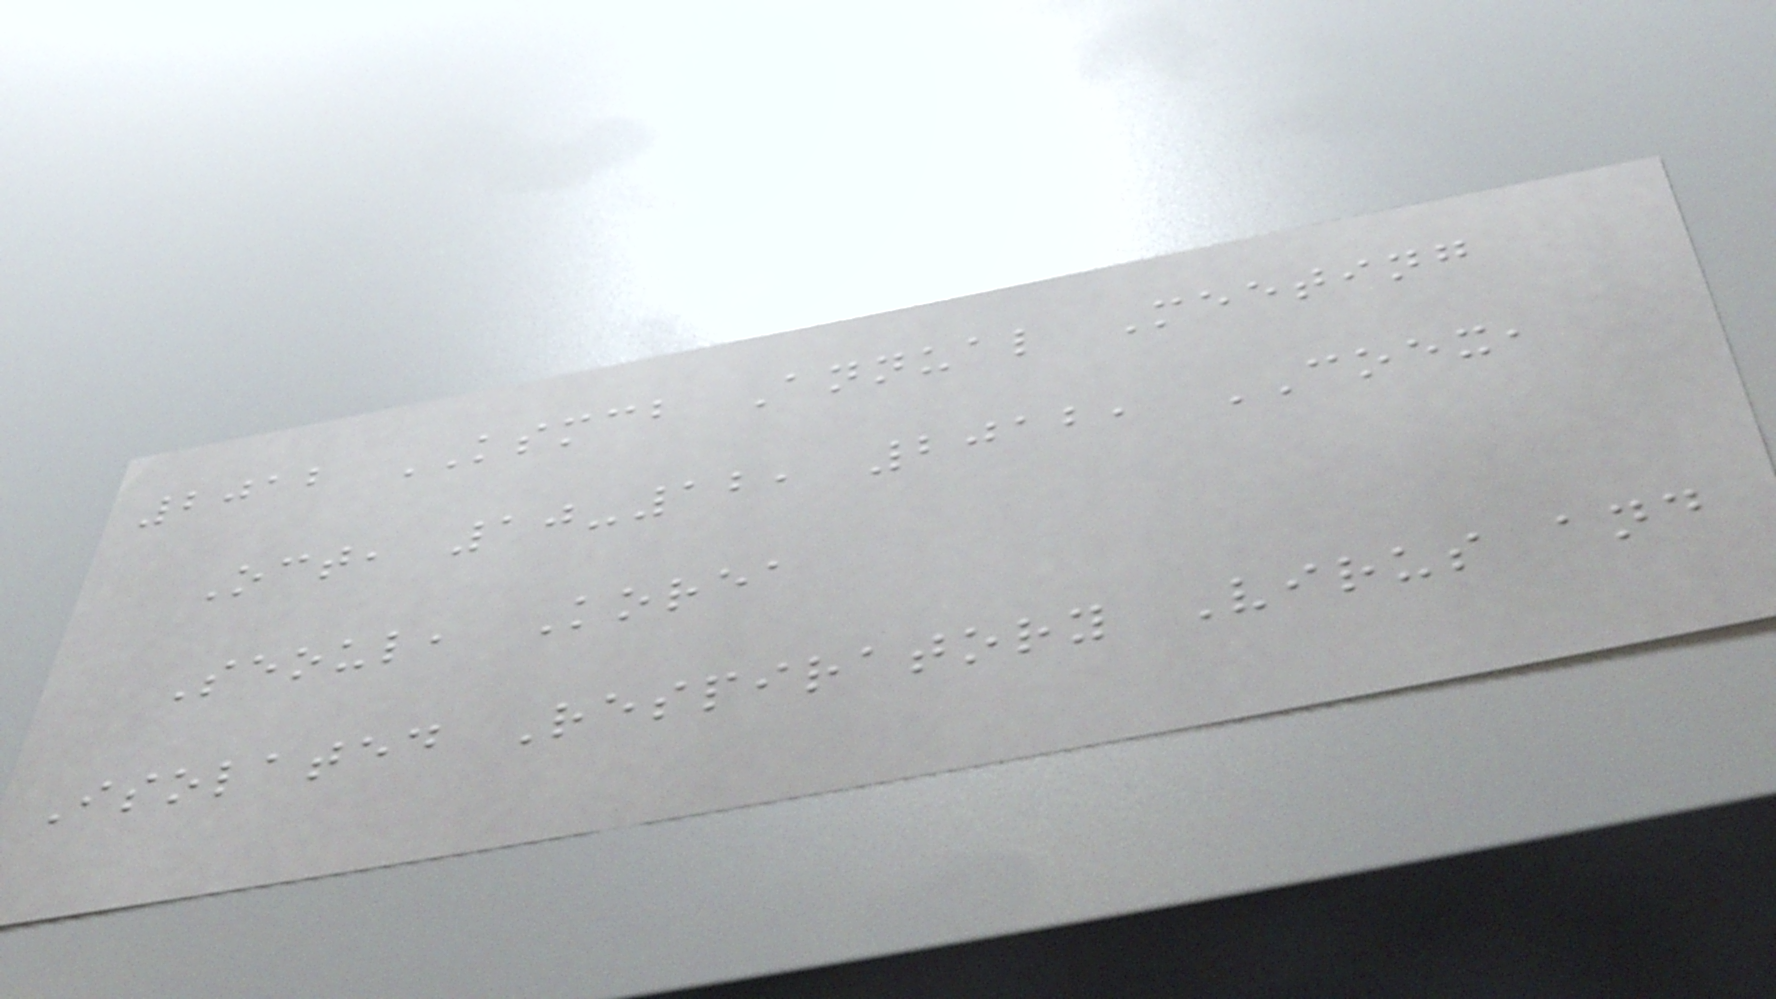2012 KSMCB Annual Meeting
Oct, 10-12, 2012, COEX,
Seoul, Korea
Isolated Respiratory Virus and
